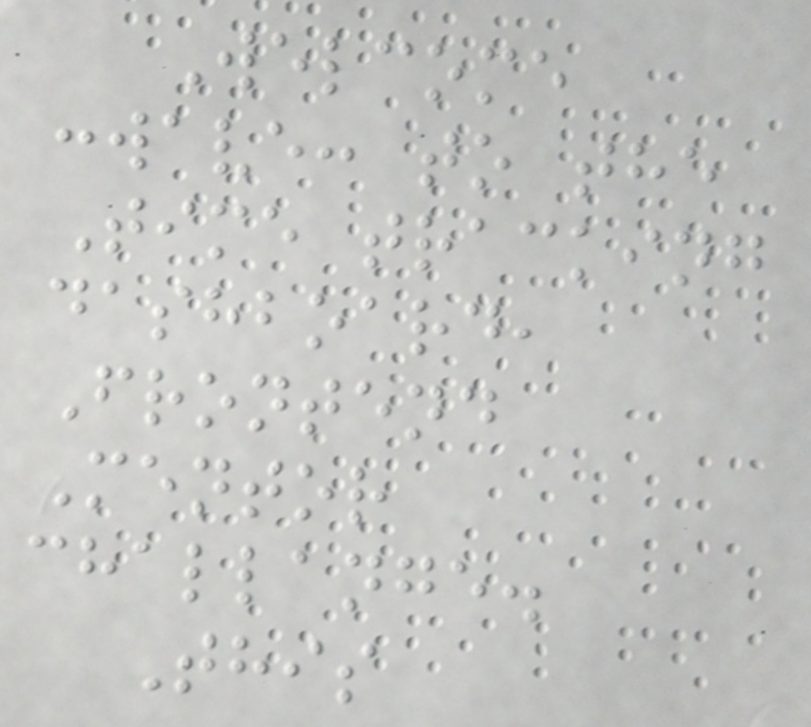Welcome
:wave: to the
Time tracking
dashboard,
Frontend
Mentor
challange.
This
